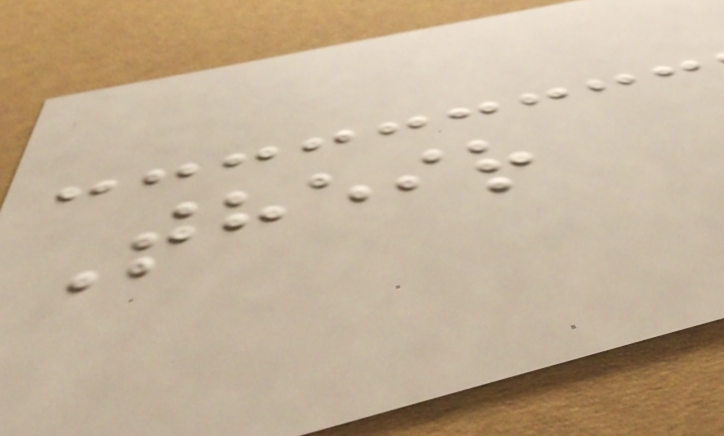Their
